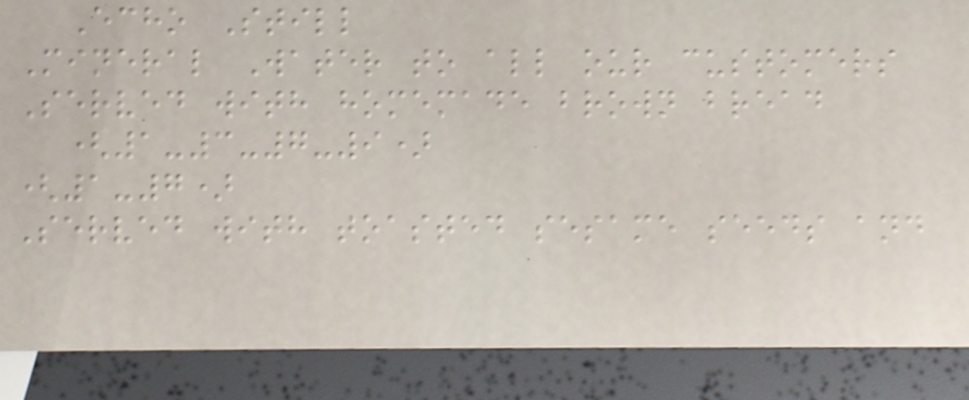Echo Still
Mineral Water to all our customers
Served with homemade brown bread
(1-3-7-9)
(1-7)
Served with toasted sesame seeds and
